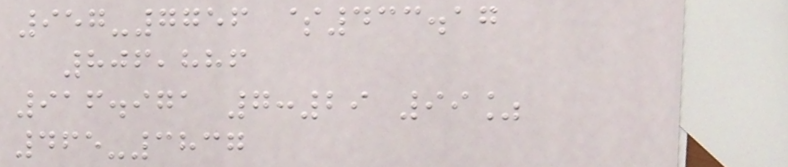957-7756 $433.17
806,886
916.971 7:29 99%
465-3837
